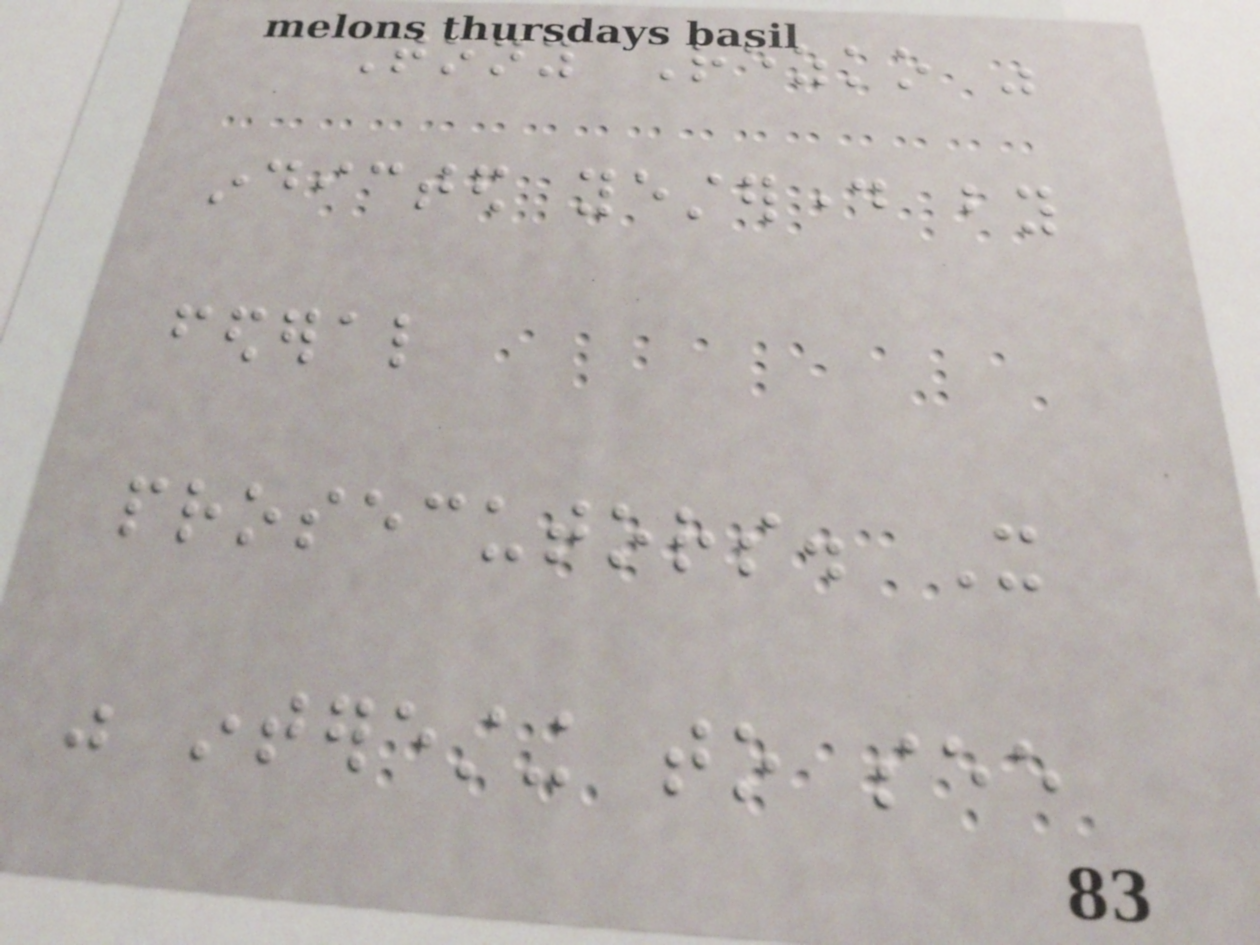Tony Rezko was
indicted yesterday by
federal
prosecutors. It
was interesting to see
